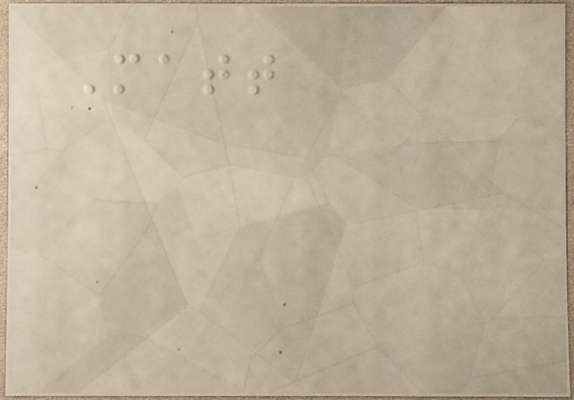Matt
